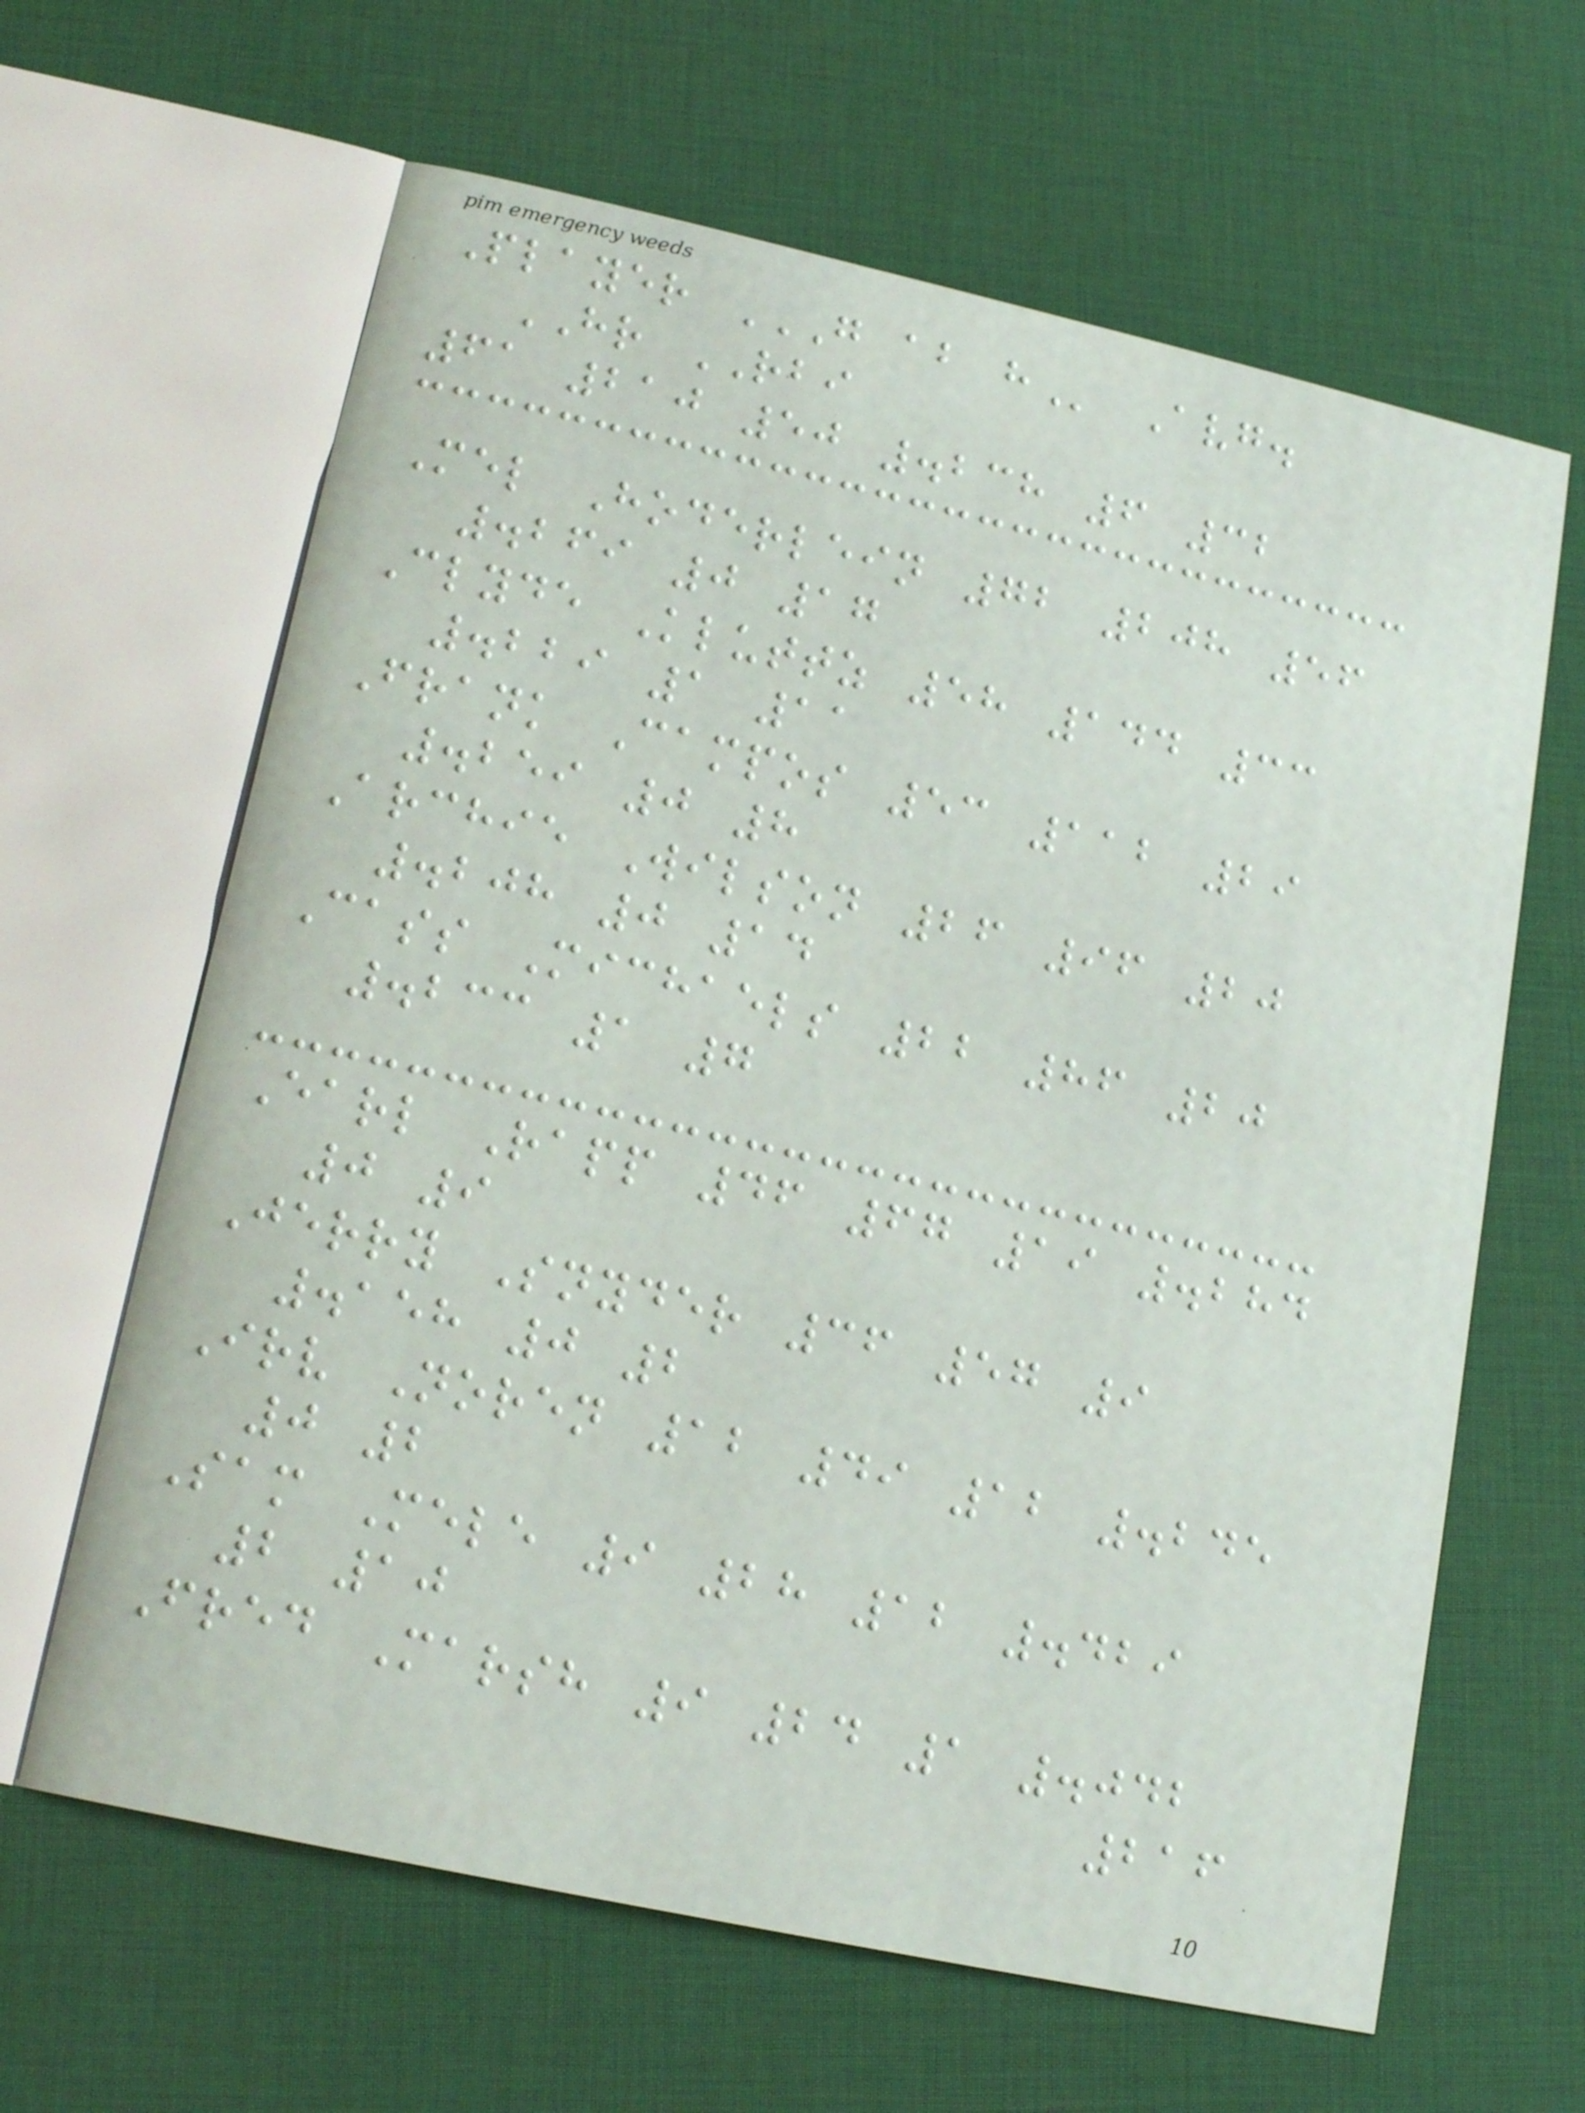Player G AB H Avg.
HR RBI
61 210 50 .238 6 32
Mel Hoderlein 72 208 56
.269 0 17
Clyde Kluttz 58 144 33
.229 1 11
Frank Campos 53 112 29
.259 0 8
Archie Wilson 26 96 20
.208 0 14
Cass Michaels 22 86 20
.233 1 7
Earl Rapp 46 67 19 .284
0 9
Jerry Snyder 36 57 9
.158 0 2
Irv Noren 12 49 12 .245
0 2
Sam Mele 9 28 12 .429
2 10
Fred Marsh 9 24 1 .042
216
